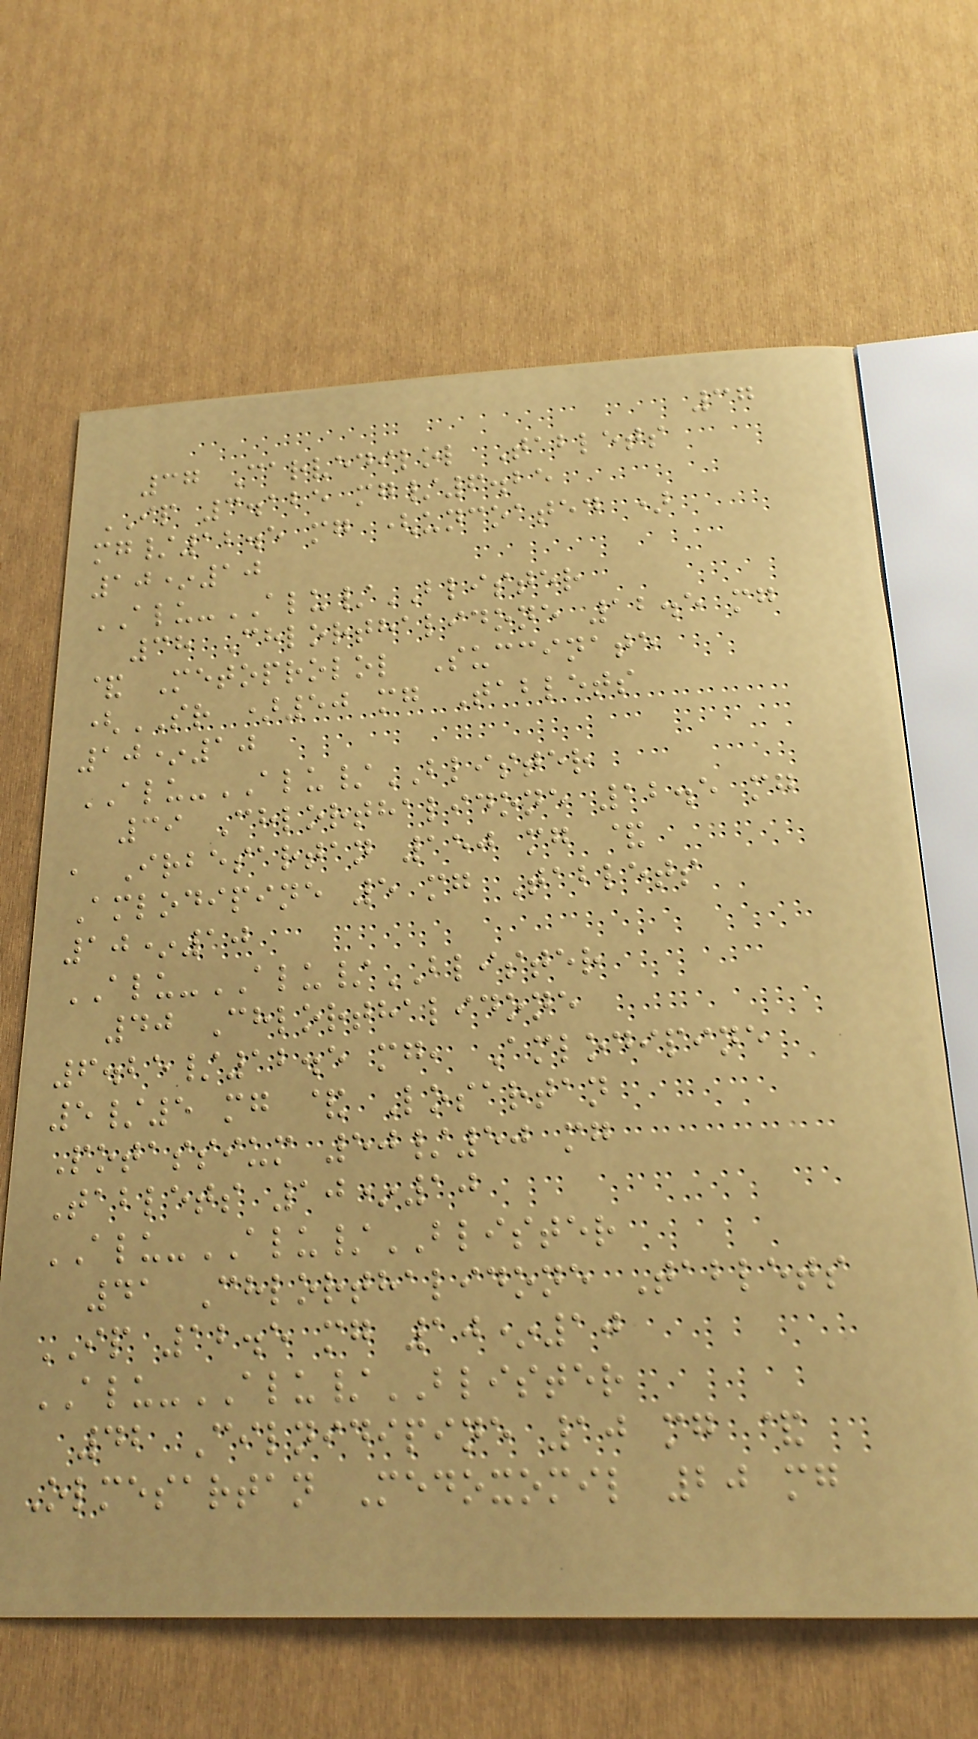37
37 Carvedilol Tablets
IP 3.125 mg/6.25
mg/12.5 mg (uncoated )
10*10
ALU-ALU/BLISTER
38 Chlorthalidone 12.5 mg
& Metoprolol Succinate
(SR )50 mg Tablets
10*10
ALU-ALU/BLISTER
39 Chlorthalidone 12.5 mg
, Irbesartan 150 mg &
Amlodipine 5 mg Tablets
10*10
ALU-ALU/BLISTER
40 Chlorthalidone
6.25/12.5 mg, Amlodipine
5/5 mg & Losartan
Potassium 50/50 mg
Tablets 10*10
ALU-ALU/BLISTER
41 Chlorthalidone Tablets
IP 12.5 mg 10*10
ALU-ALU/BLISTER
42 Cilnidipine 10 mg &
Olmesartan Medoxomil 20 mg
